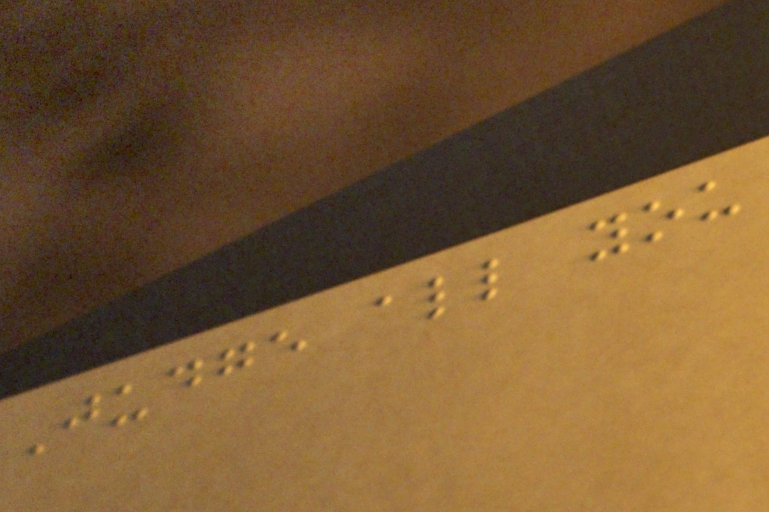Judge all you
